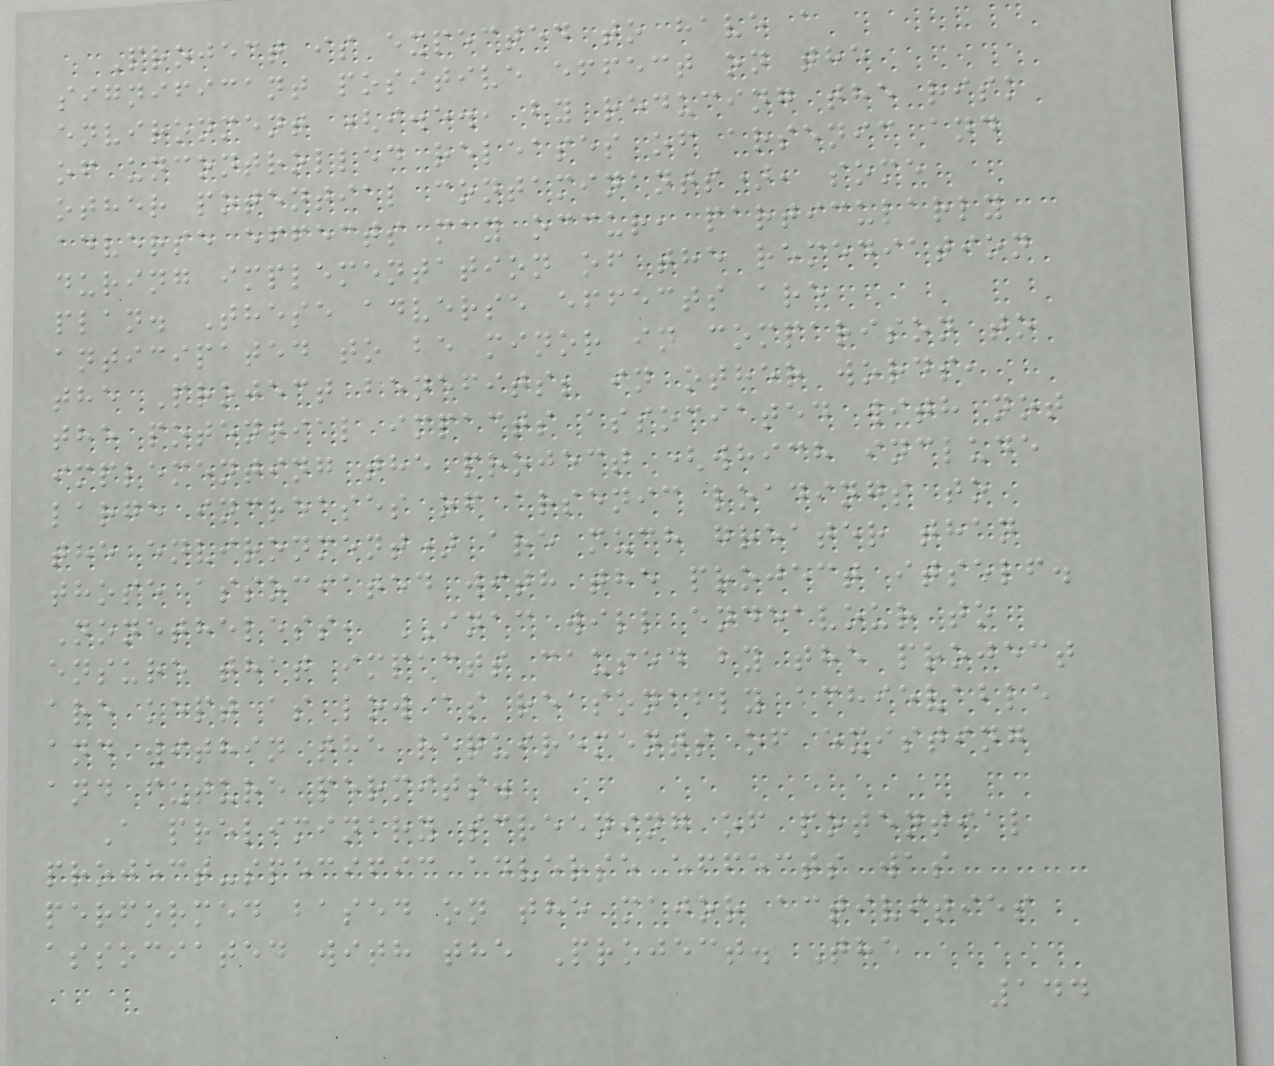Project is expected to have a
significant positive effect on the
environment (i.e., by reducing the risk
of uncontrolled releases of arsenic and
other potential contaminants), some
adverse effects may occur, particularly
during implementation of the remediation
plan. These adverse effects are
anticipated to be minor in comparison to
the Project benefits; in other words,
the potential impacts associated with not
implementing the project (which include
large increases of arsenic loadings to
the environment) are much greater than
those associated with the project itself.
Nonetheless, INAC will endeavour to
ensure that impacts caused by the project
are kept as low as reasonably achievable
and within the requirements of existing
and future permits.
A preliminary screening of potential
project-specific adverse effects was
performed based on the major activities
associated with the Project. The
144
